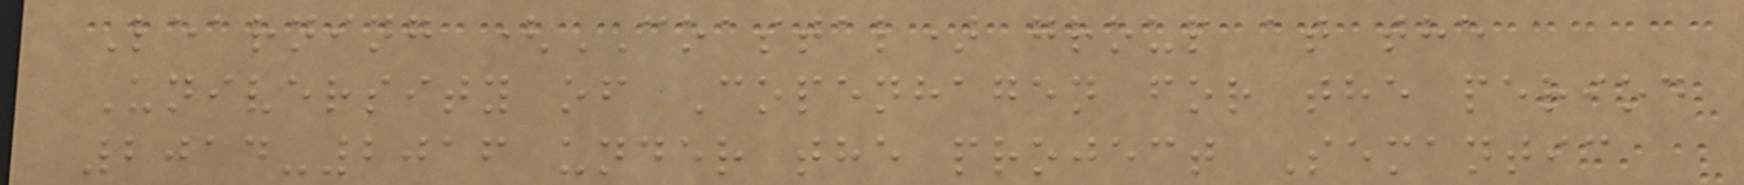Learning (COASTAL) group at the
University of Copenhagen for the period
2014-2016 under the project Semantic
